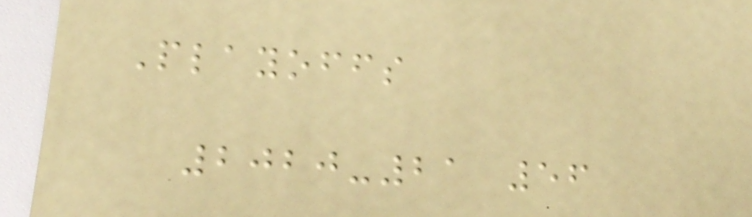Playoffs
2020-21 56
